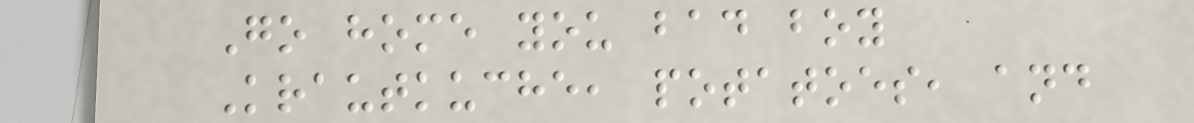Go home you bad boy
Krautkuche, potatoes, and
